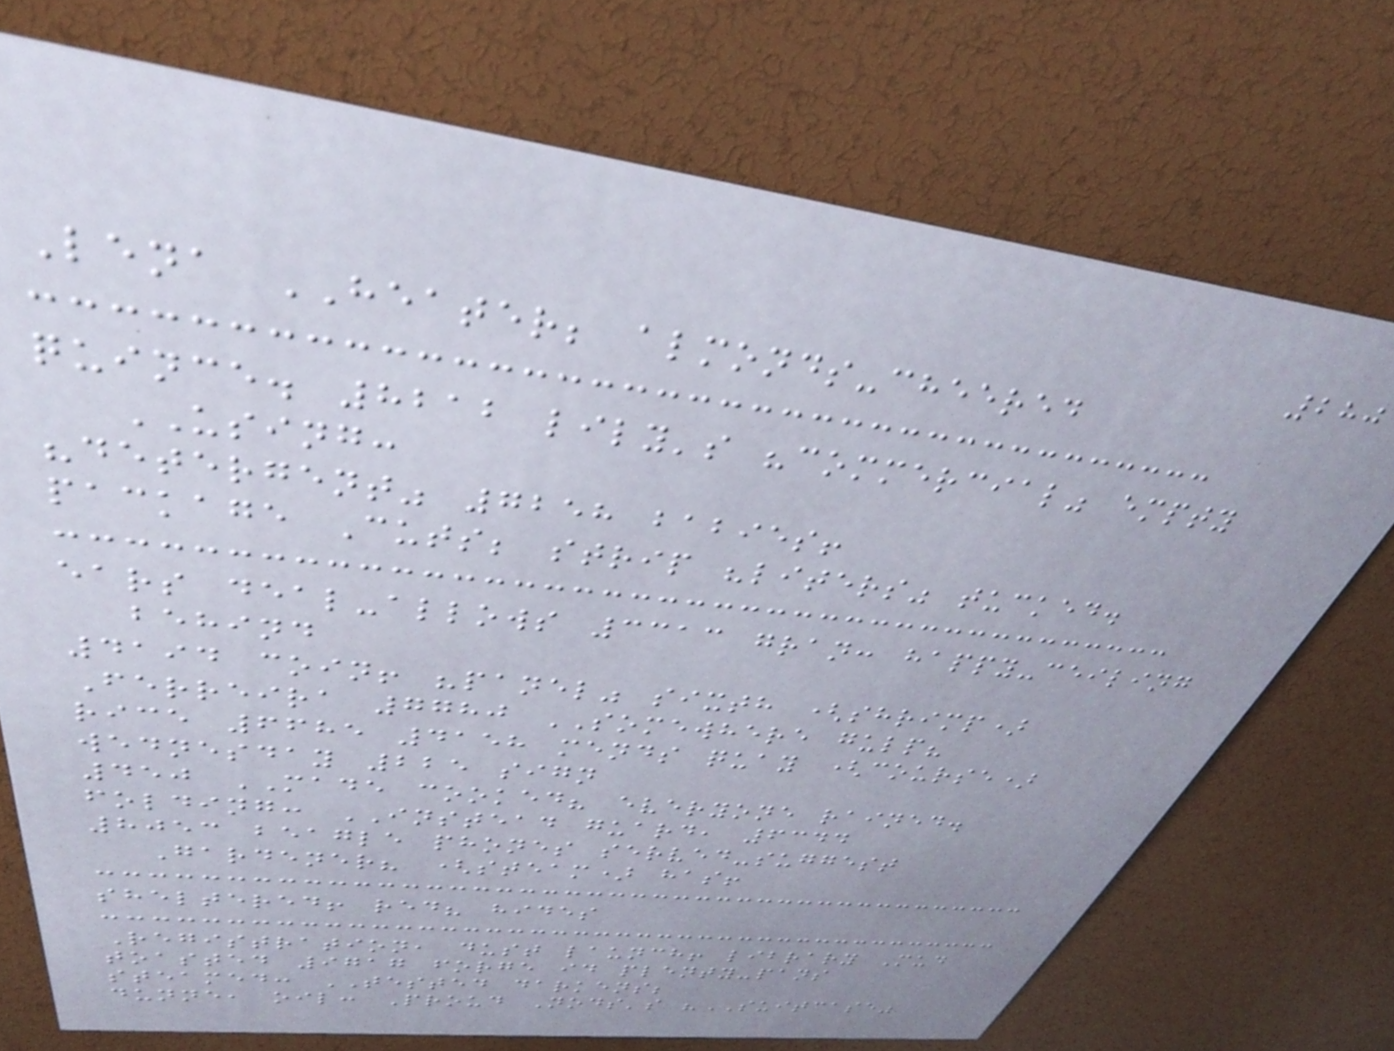280
Lena HEATER; almonds-cheered
quince. 8212 lily's "commercial" empty
USING:
"detergent" 7258 babies!
package Cuts; strip "liters" tucked.
ears deal-allows 3313 gran: happy-ceiling
behind
4194 coin! "panel" sixth (shrimp)
Ferreira 7780 SOMEWHERE gulp?
rice 6685 4158 mends quay (course)
wednesday 225 sign
450 MADE cooked? everyone rained.
folding: INSTEAD guard, 6344
8053 beagle phones served-suggest
Gardener? (steam) has!
sheltered! red? hides
Registration, dust launch! library Mud
toasted 9717 forge id plenty-pans
steamed: TESTED darkens;
dunne, oil: Proud Nods's "SUITCASE"
